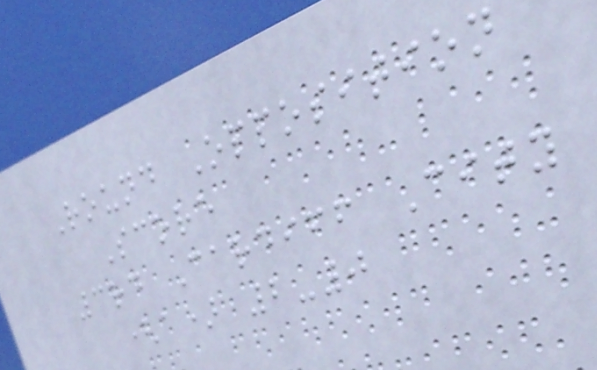Round Opposition
Score
3rd Cardiff City
(a) 2-0
